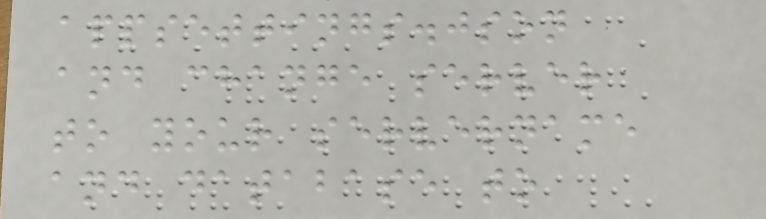appsettings.json
and change server
to your servername
and database to
